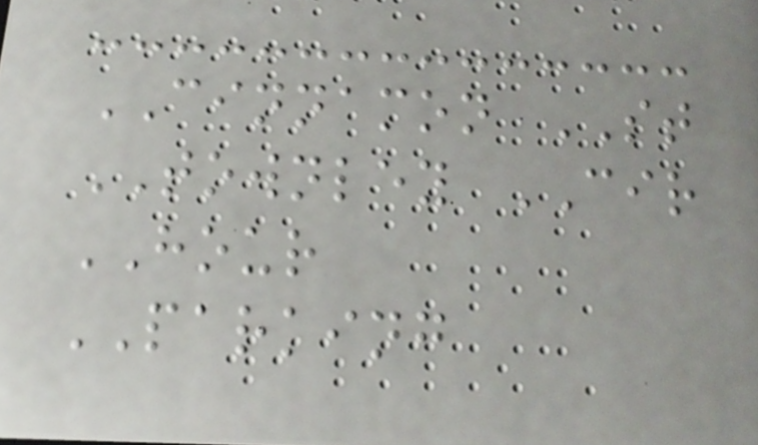CINNAMON ST
TOWNLEY CIR
HOUR
PARKING
